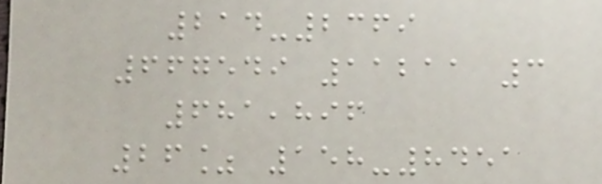214-2369
667549 11211 3
681,896
26% 158-8451
